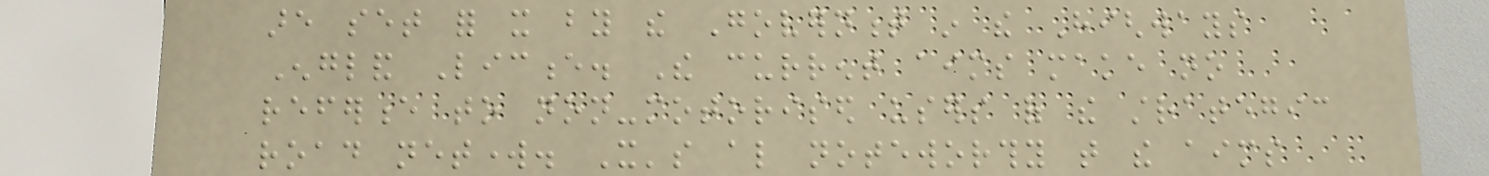are set for it by the Government in the Highways
England Licence. The current aims make no
reference to non-motorised users of the strategic
road network. It's also noteworthy that the aims
